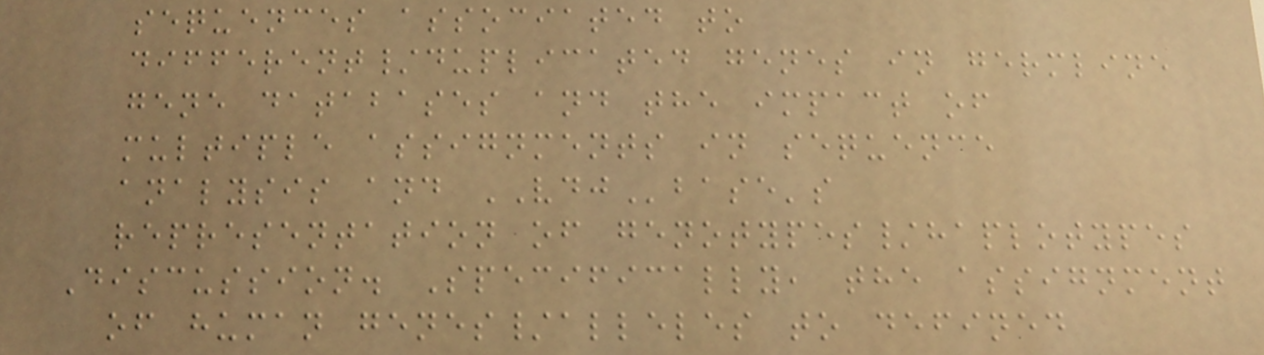sequences associated to
different/duplicated genes in germline
gene databases and the impact of
multiple assignments in sequence
analysis and VDJbase's
representation of genotypes/haplotypes
Discussion. Specifically, the assignment
of human genes/alleles to defined
